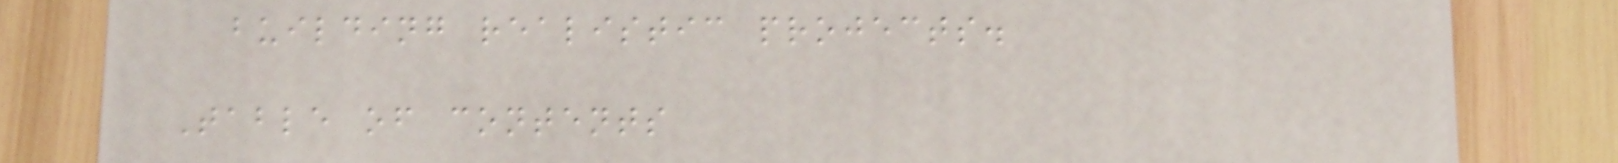building realistic projects.
Table of contents
